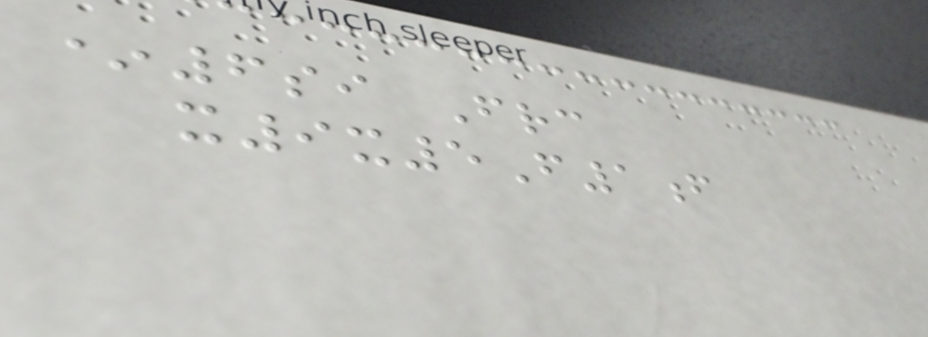*6si Frc
x9x5F1f
